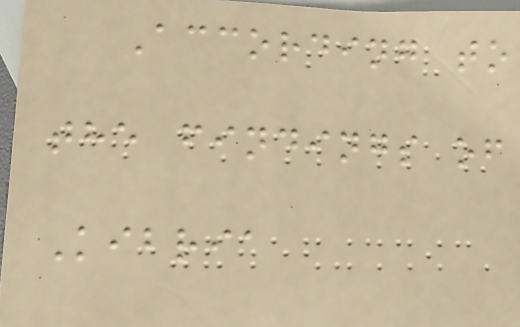According to
the findings of
Kibria
